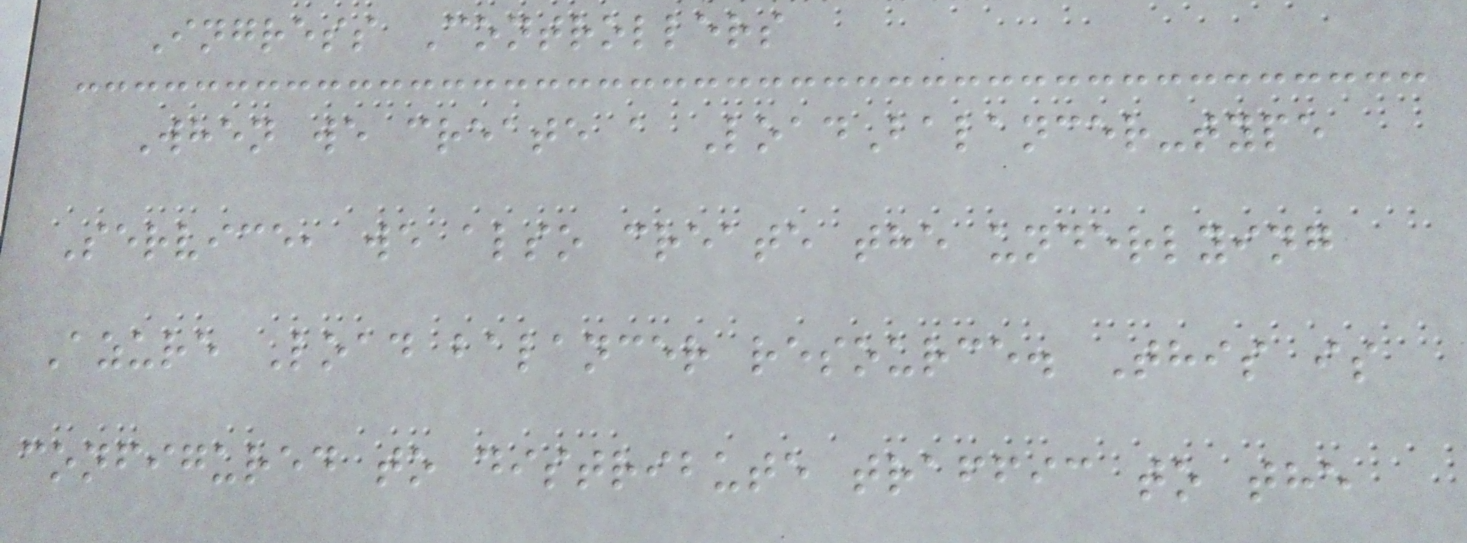Ingress Controllers
When we create a LoadBalancer-type
Service, we also create the underlying
Azure Load balancer resource. This is
configured to distribute traffic to the
